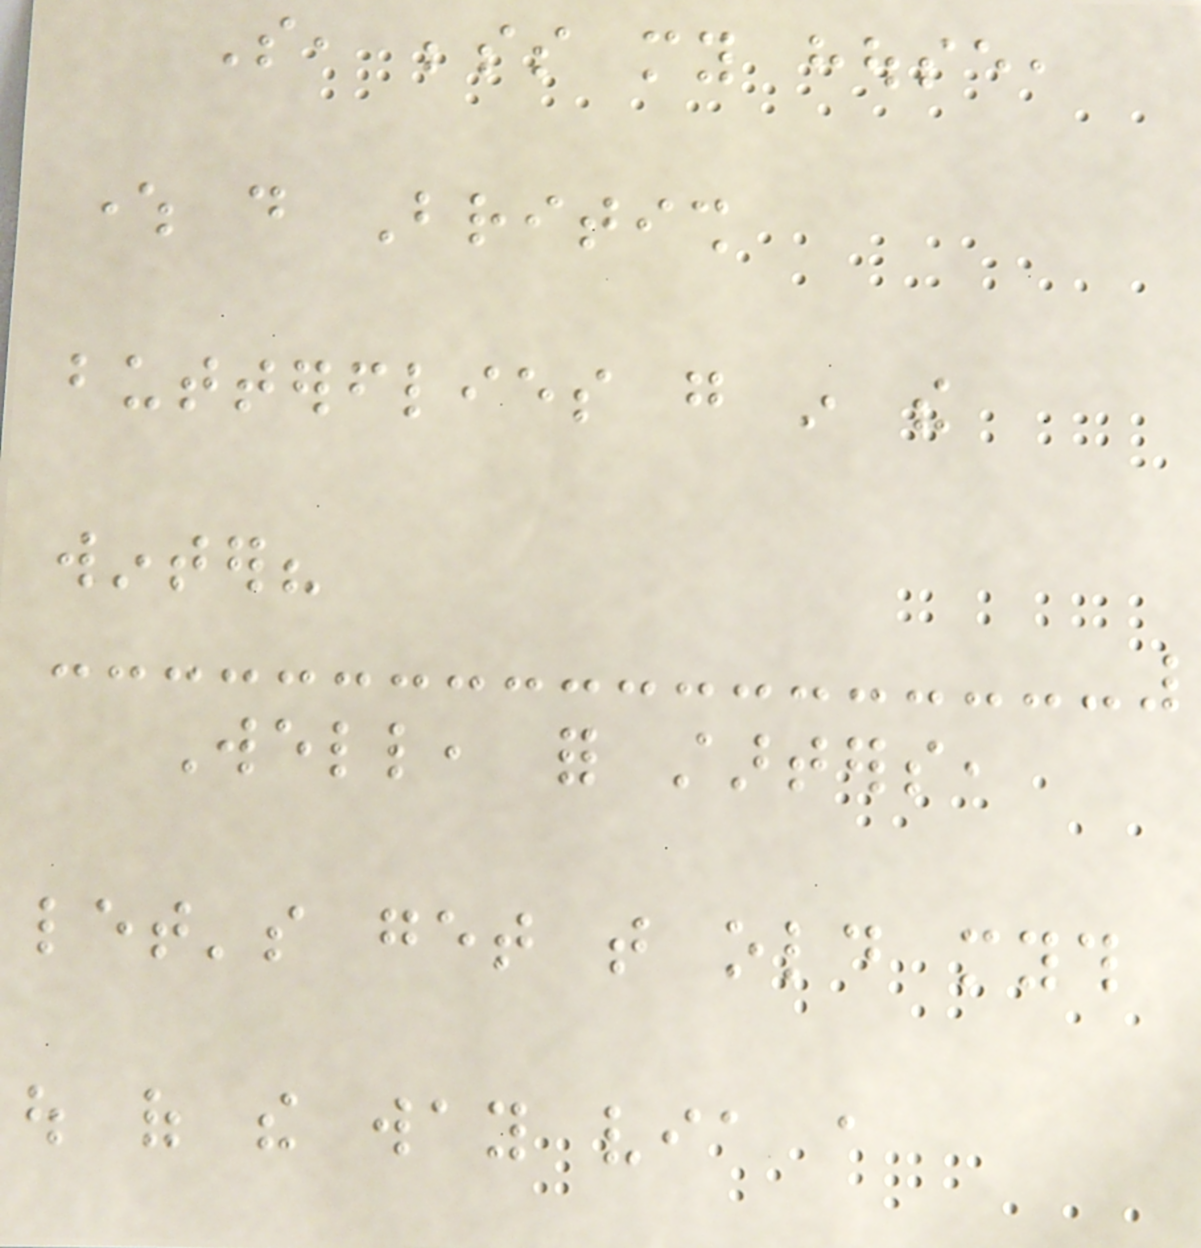So, besides my house,
where do British
butterflies go in the
winter?
Well, for starters,
let's get that old myth
out of the way via a
